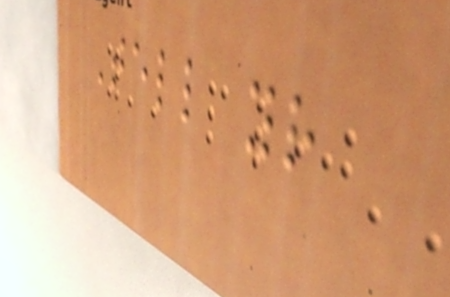Tell your
